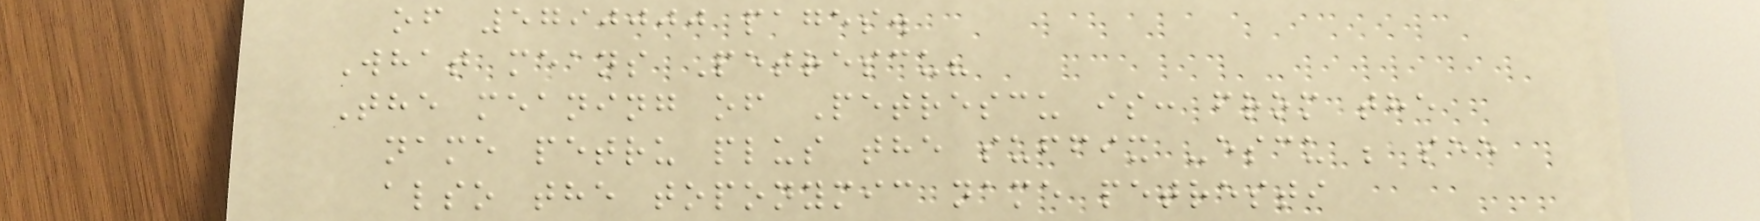of 5790000 pages.
What means Petrescu?
The meaning of Petrescu is: from the
name petru plus the suffix -escu ; see
also the toponymic name petresti
